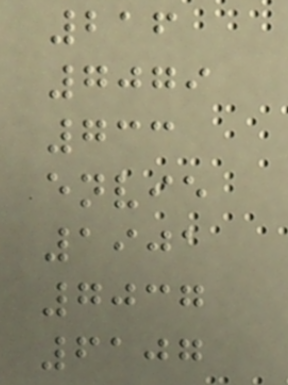216
7079
733
envie
1901
7037
6107
